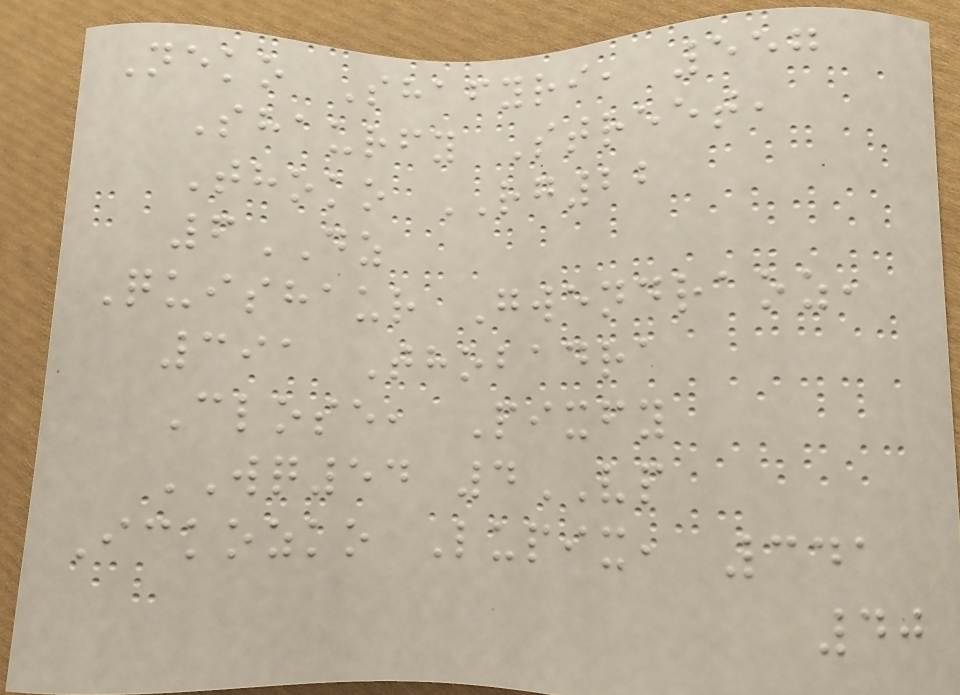Neko Shafyri, 557
Shaurfy Street,
Thoko RG22
6DZ
Quishaur Gwendraoz,
391 Thobadra
Close, Pixfy
WQ54 4VP
Ickozko Lupix, 341
40
